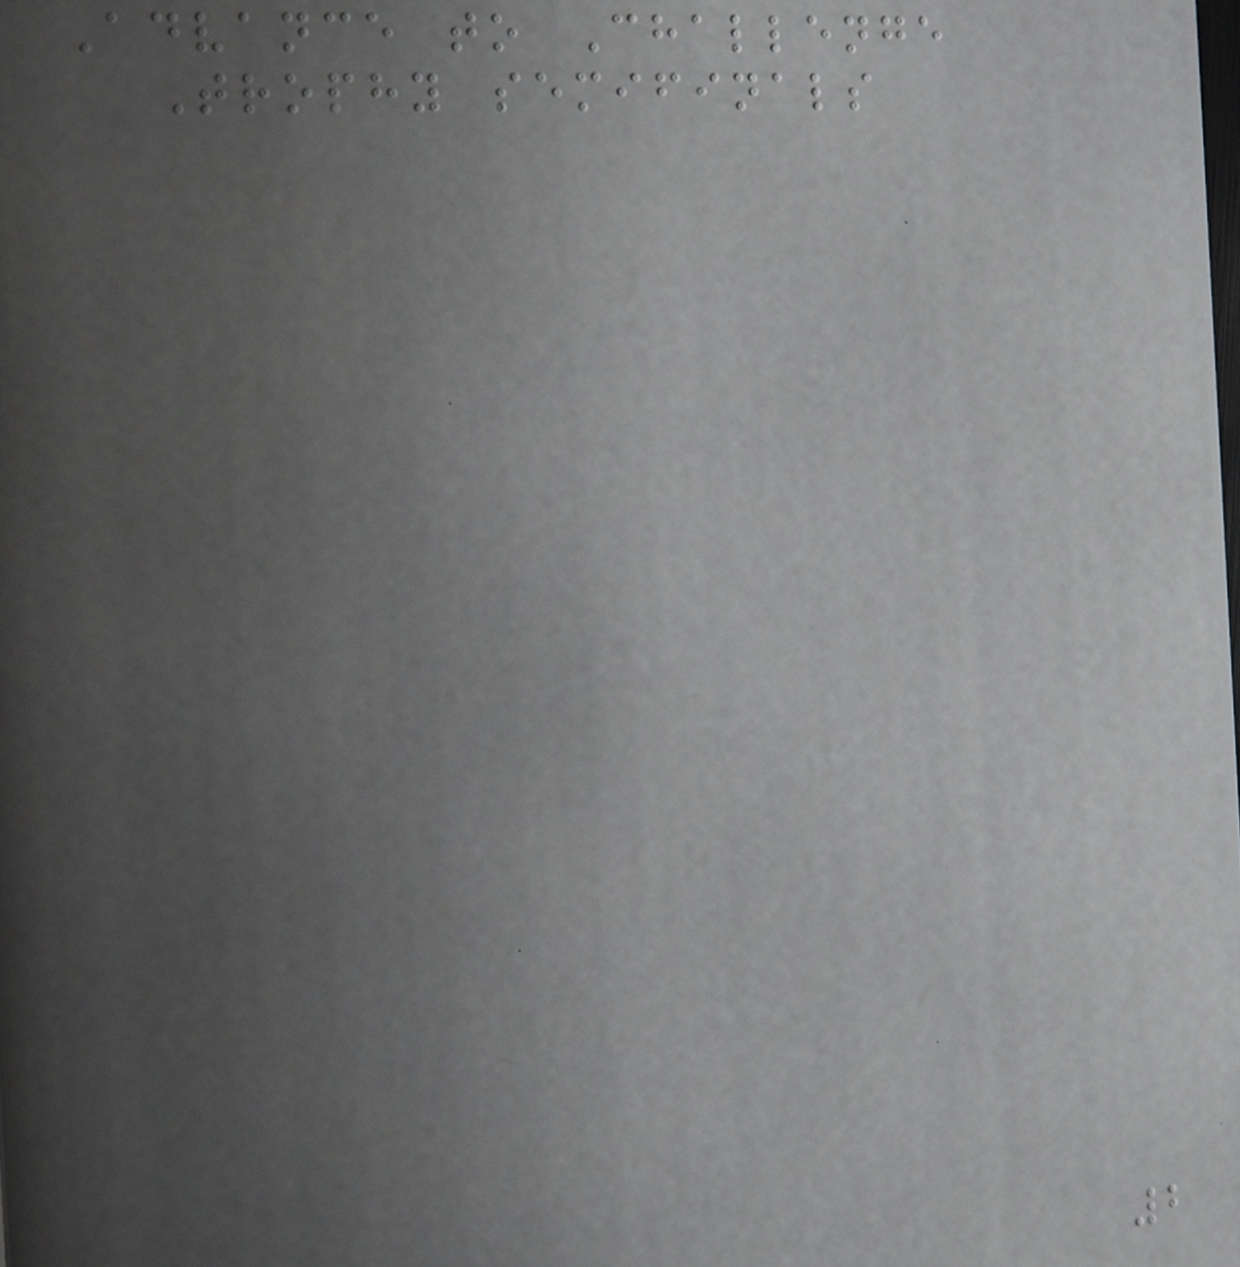Advance to Challenge
Trophy semifinals
2
